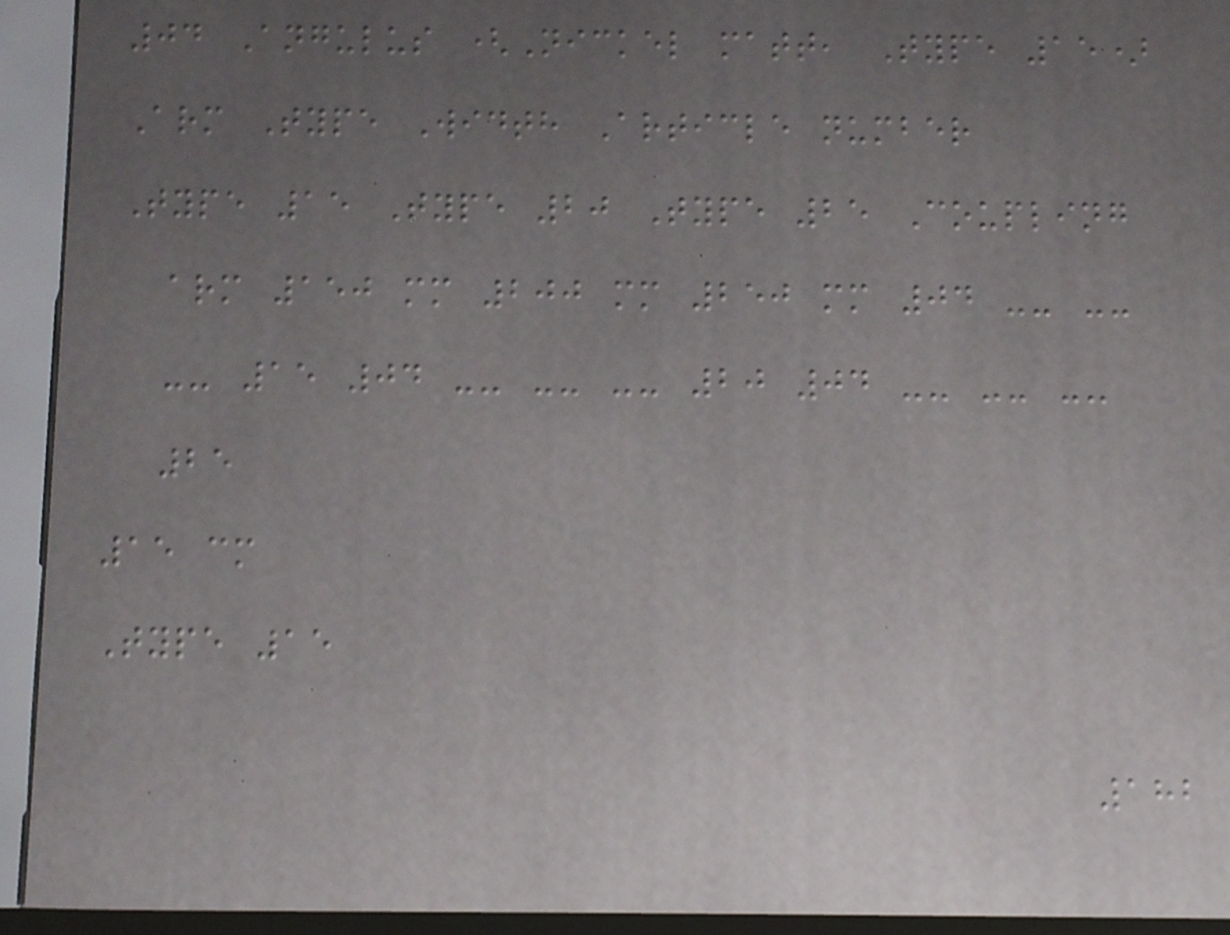04 Angulus (Nickel matt, Type 15)
Arm Type Width Article number
Type 15 Type 20 Type 25 Coupling
arm 150 mm 200 mm 250 mm 04 -- --
-- 15 04 -- -- -- 20 04 -- -- --
25
15 cm
Type 15
182
